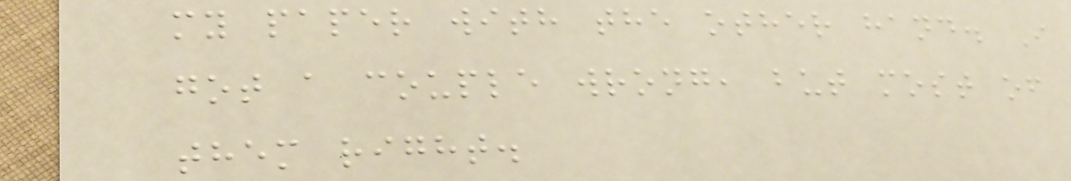my paper with the other hand. I
got a couple wrong, but most of
them right.
